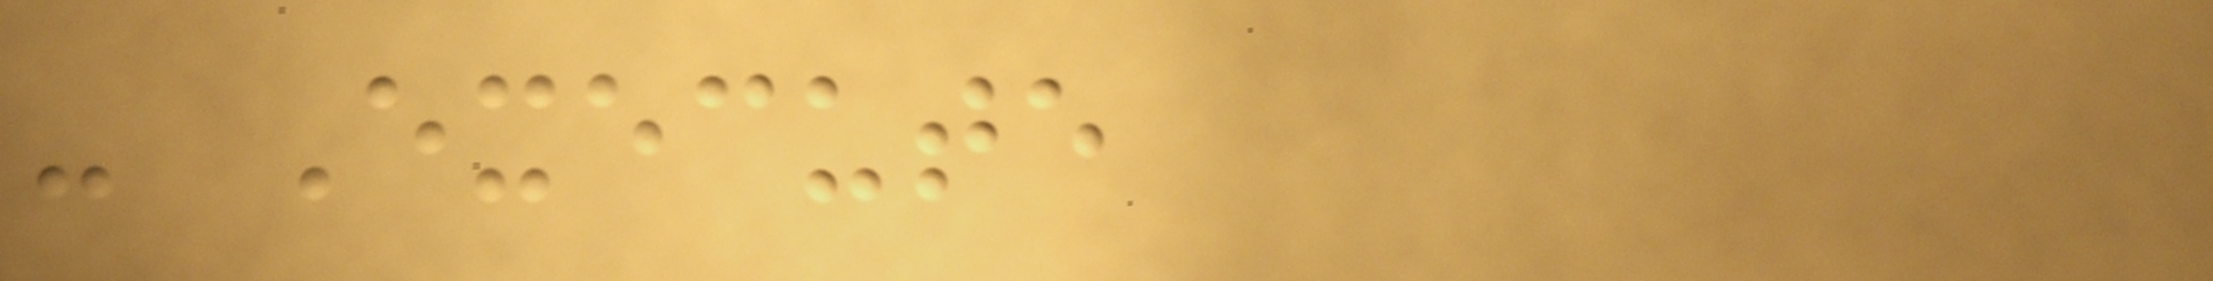- Execute
